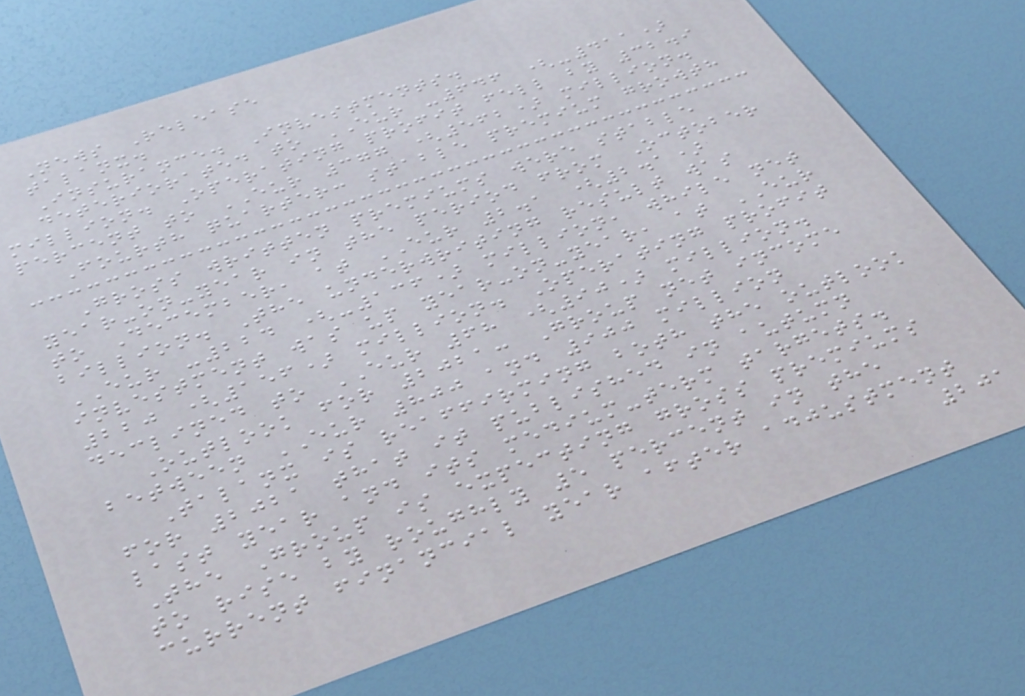News Release
talanx.
Insurance. Investments.
deteriorated to EUR -646 (-411)
million. Operating profit fell by 32.9
percent to EUR 377 (562) million.
Fourth quarter: stable premium growth
Gross written premiums were stable
year-on-year in the period from October
to December, at EUR 2.1 (2.1)
billion. The underwriting result was
EUR -224 (-136) million, while net
investment was up year-on-year, at EUR
220 (156) million. Operating profit
declined to EUR 68 (90) million.
Outlook for 2021: Group net income
between EUR 800 and 900 million
Talanx is reaffirming both the outlook
for 2021 that it published in autumn
last year and its medium-term targets.
The Group is expecting gross premiums
to rise by roughly 5 percent in the
current financial year after adjustment
201
